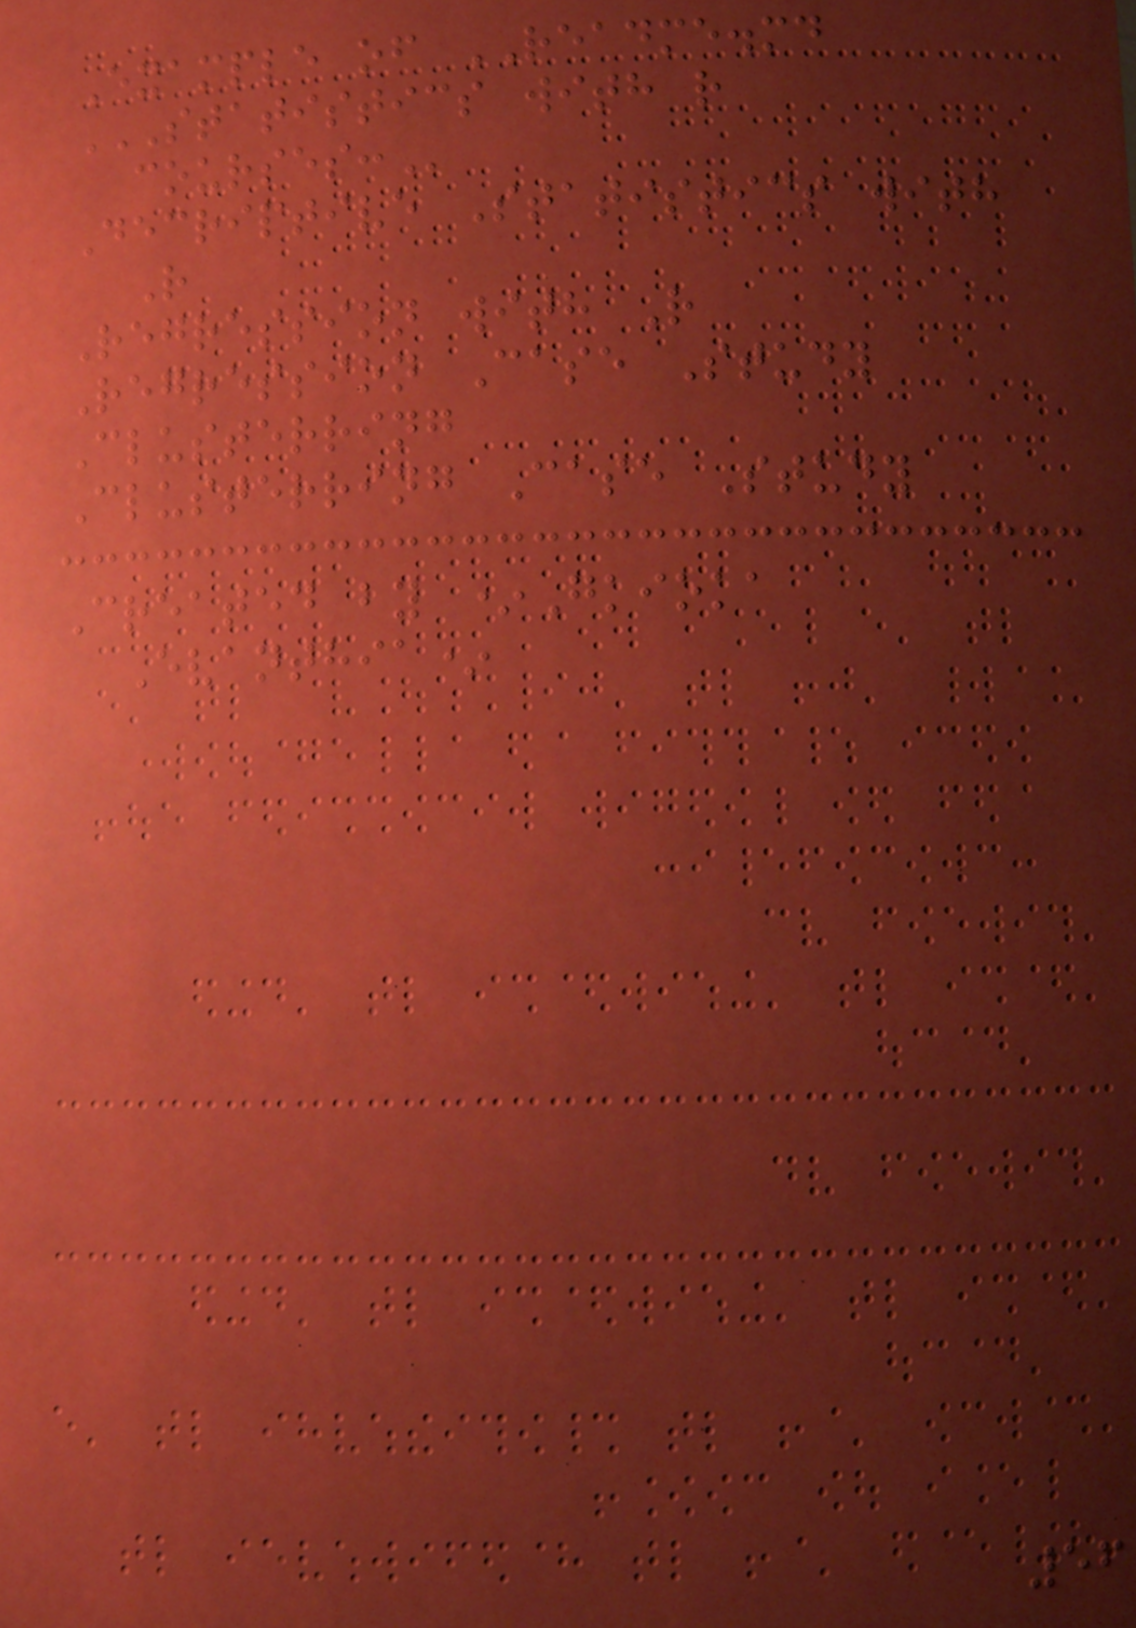Example of README.md
STATISTICS WITH R
COURSES:
Decriptive Statistics with
R
Regression with R
Regression Case Study
Clusterring
Clusterring Case Study
Created by *Gkioka
Evanthia*
56
